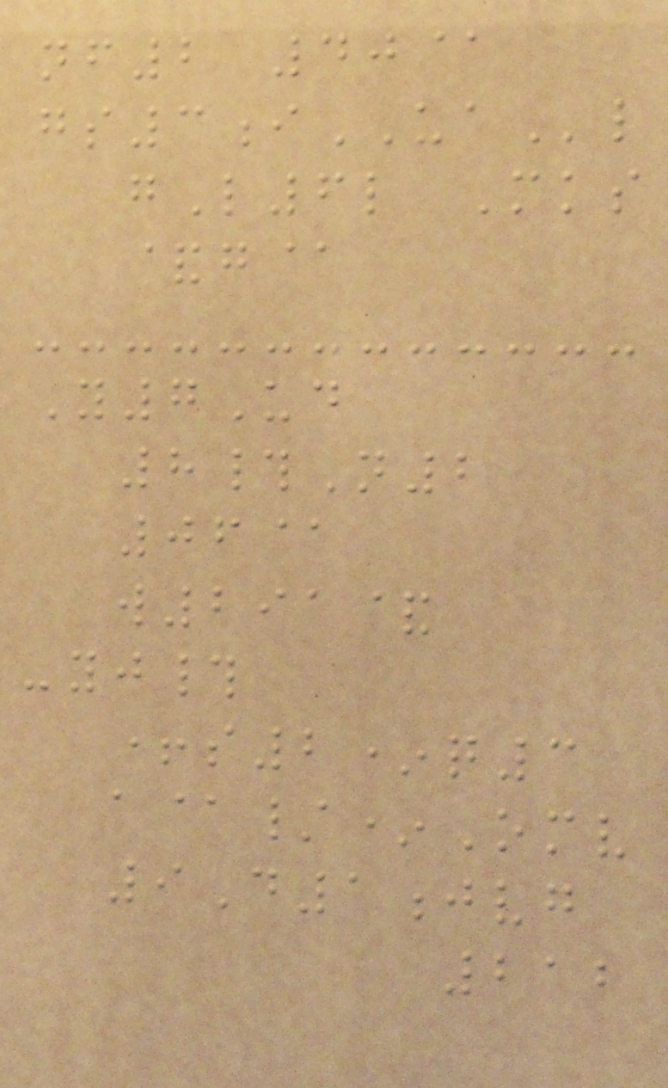nf2 40@
gs3iUAl
gL6l Mks
&g@
Y7Ud
8#N2
06@
w291&
-yj#
+s2*q3
a@/*Omv
9D1jvg
212
